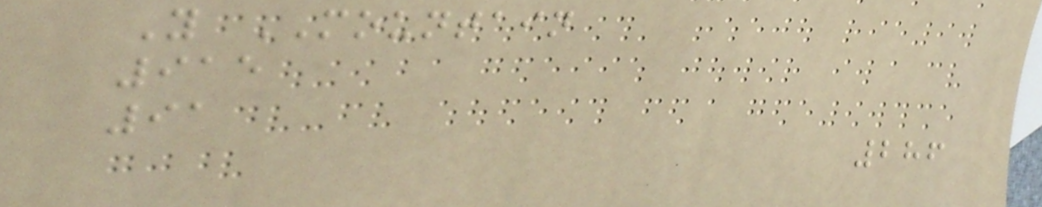Y MOUNTAIN
915
91
286
